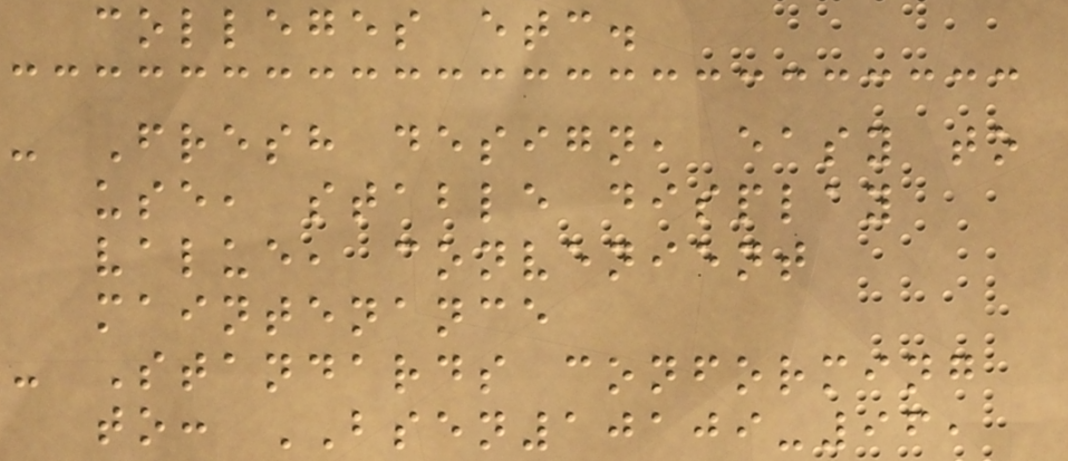colleges etc.
- Fresh design, easy to
use, stable display
value, convenient
maintenance
- Standards conforming
to: BSEN10109-96,
